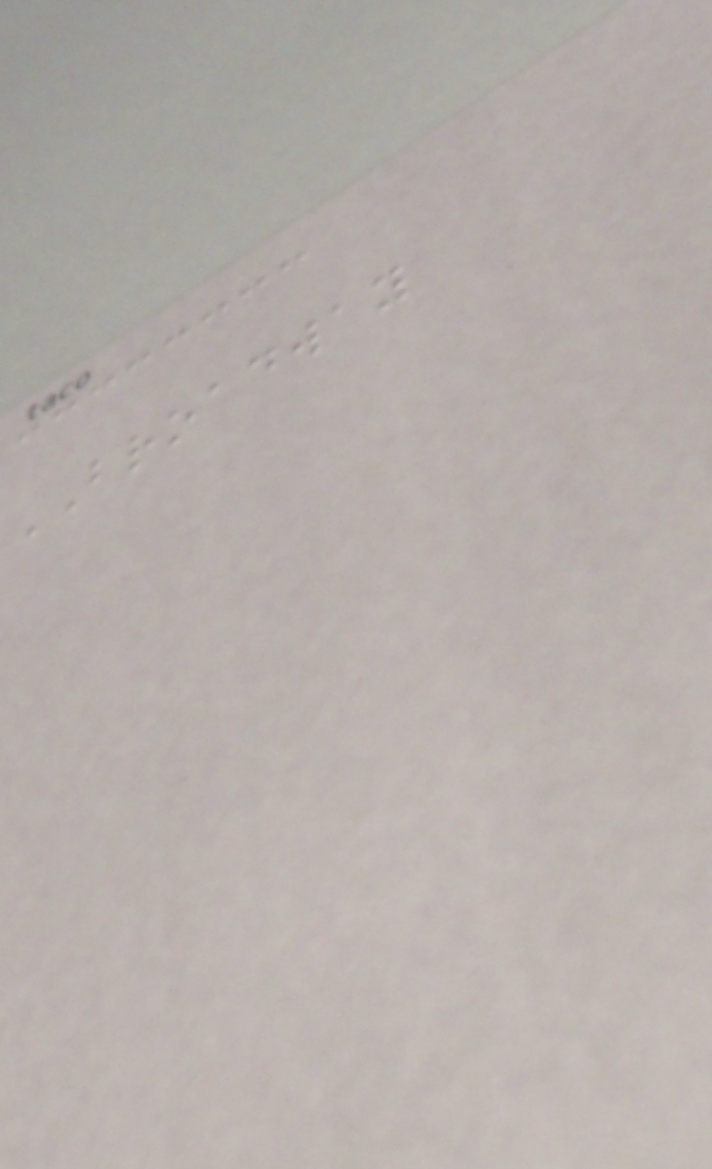BROADWAY
